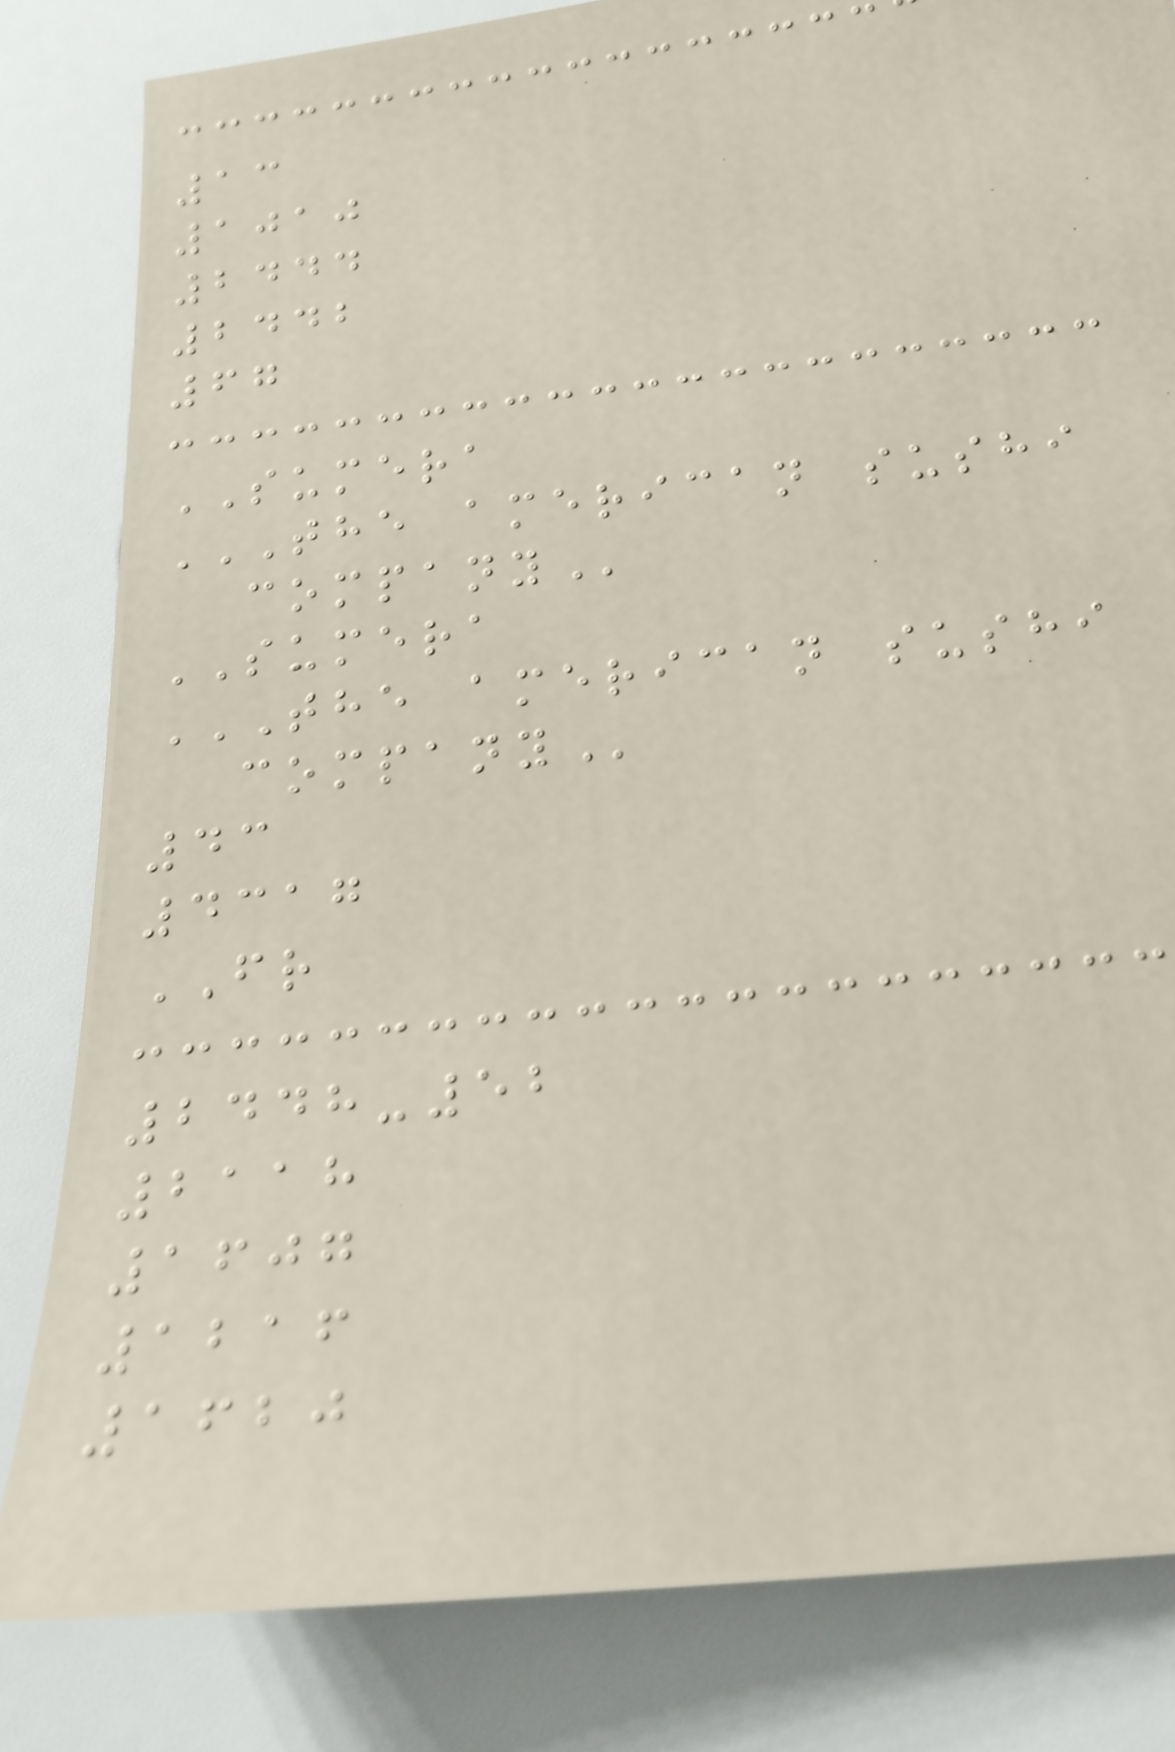13
1010
2444
2442
67
SUMERA
THE AMERICAN SUSHI
COMPANY
SUMERA
THE AMERICAN SUSHI
COMPANY
43
4317
FR
2448-52
2118
1607
1216
1620
